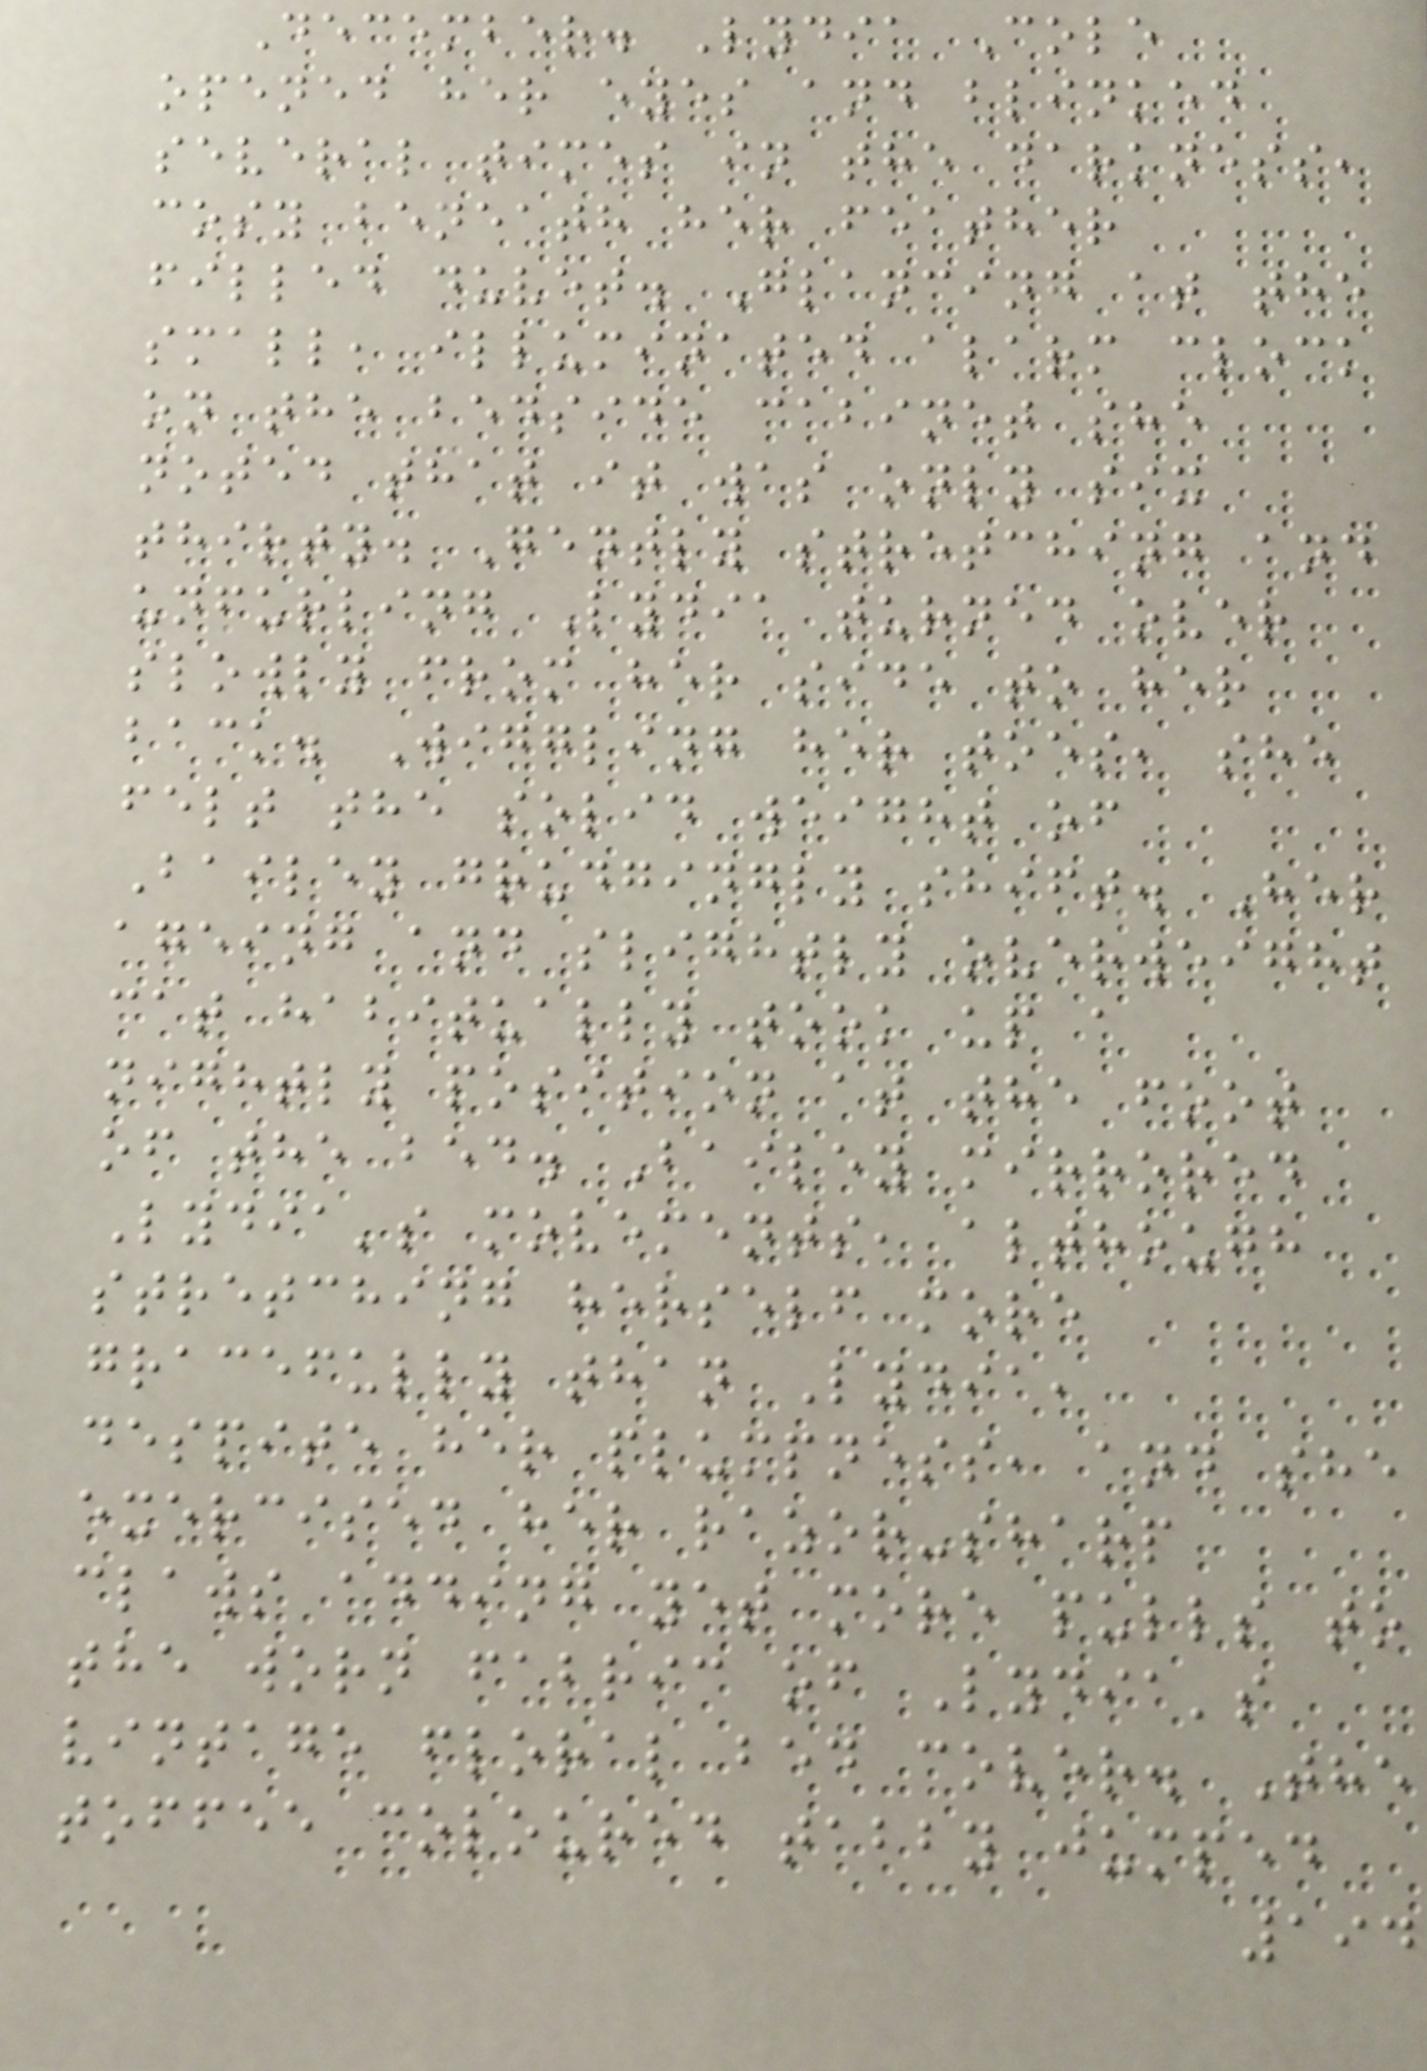December. Lydia Cole
opened her eyes and blinked
several times in the darkness,
cosy beneath her feather
filled duvet. Glancing at the
small, illuminated alarm clock
on the bedside cabinet she
noted that it was only six
thirty. Gently stretching and
unfurling Lydia turned over
slowly from her side to her
back. Wiggling her toes, she
felt the solid weight of
Bailey grudgingly shift. Her
ageing and slightly overweight
cat habitually took up a
nightly position at the foot
of the bed. Bailey mirrored
Lydia's movements, although
stretching herself more
gracefully than Lydia,
despite her plumpness, and she
exercised her razor-sharp
claws adding yet more pulls to
the worn fabric of Lydia's
vintage floral bed cover. The
toffee coloured tabby jumped
194
